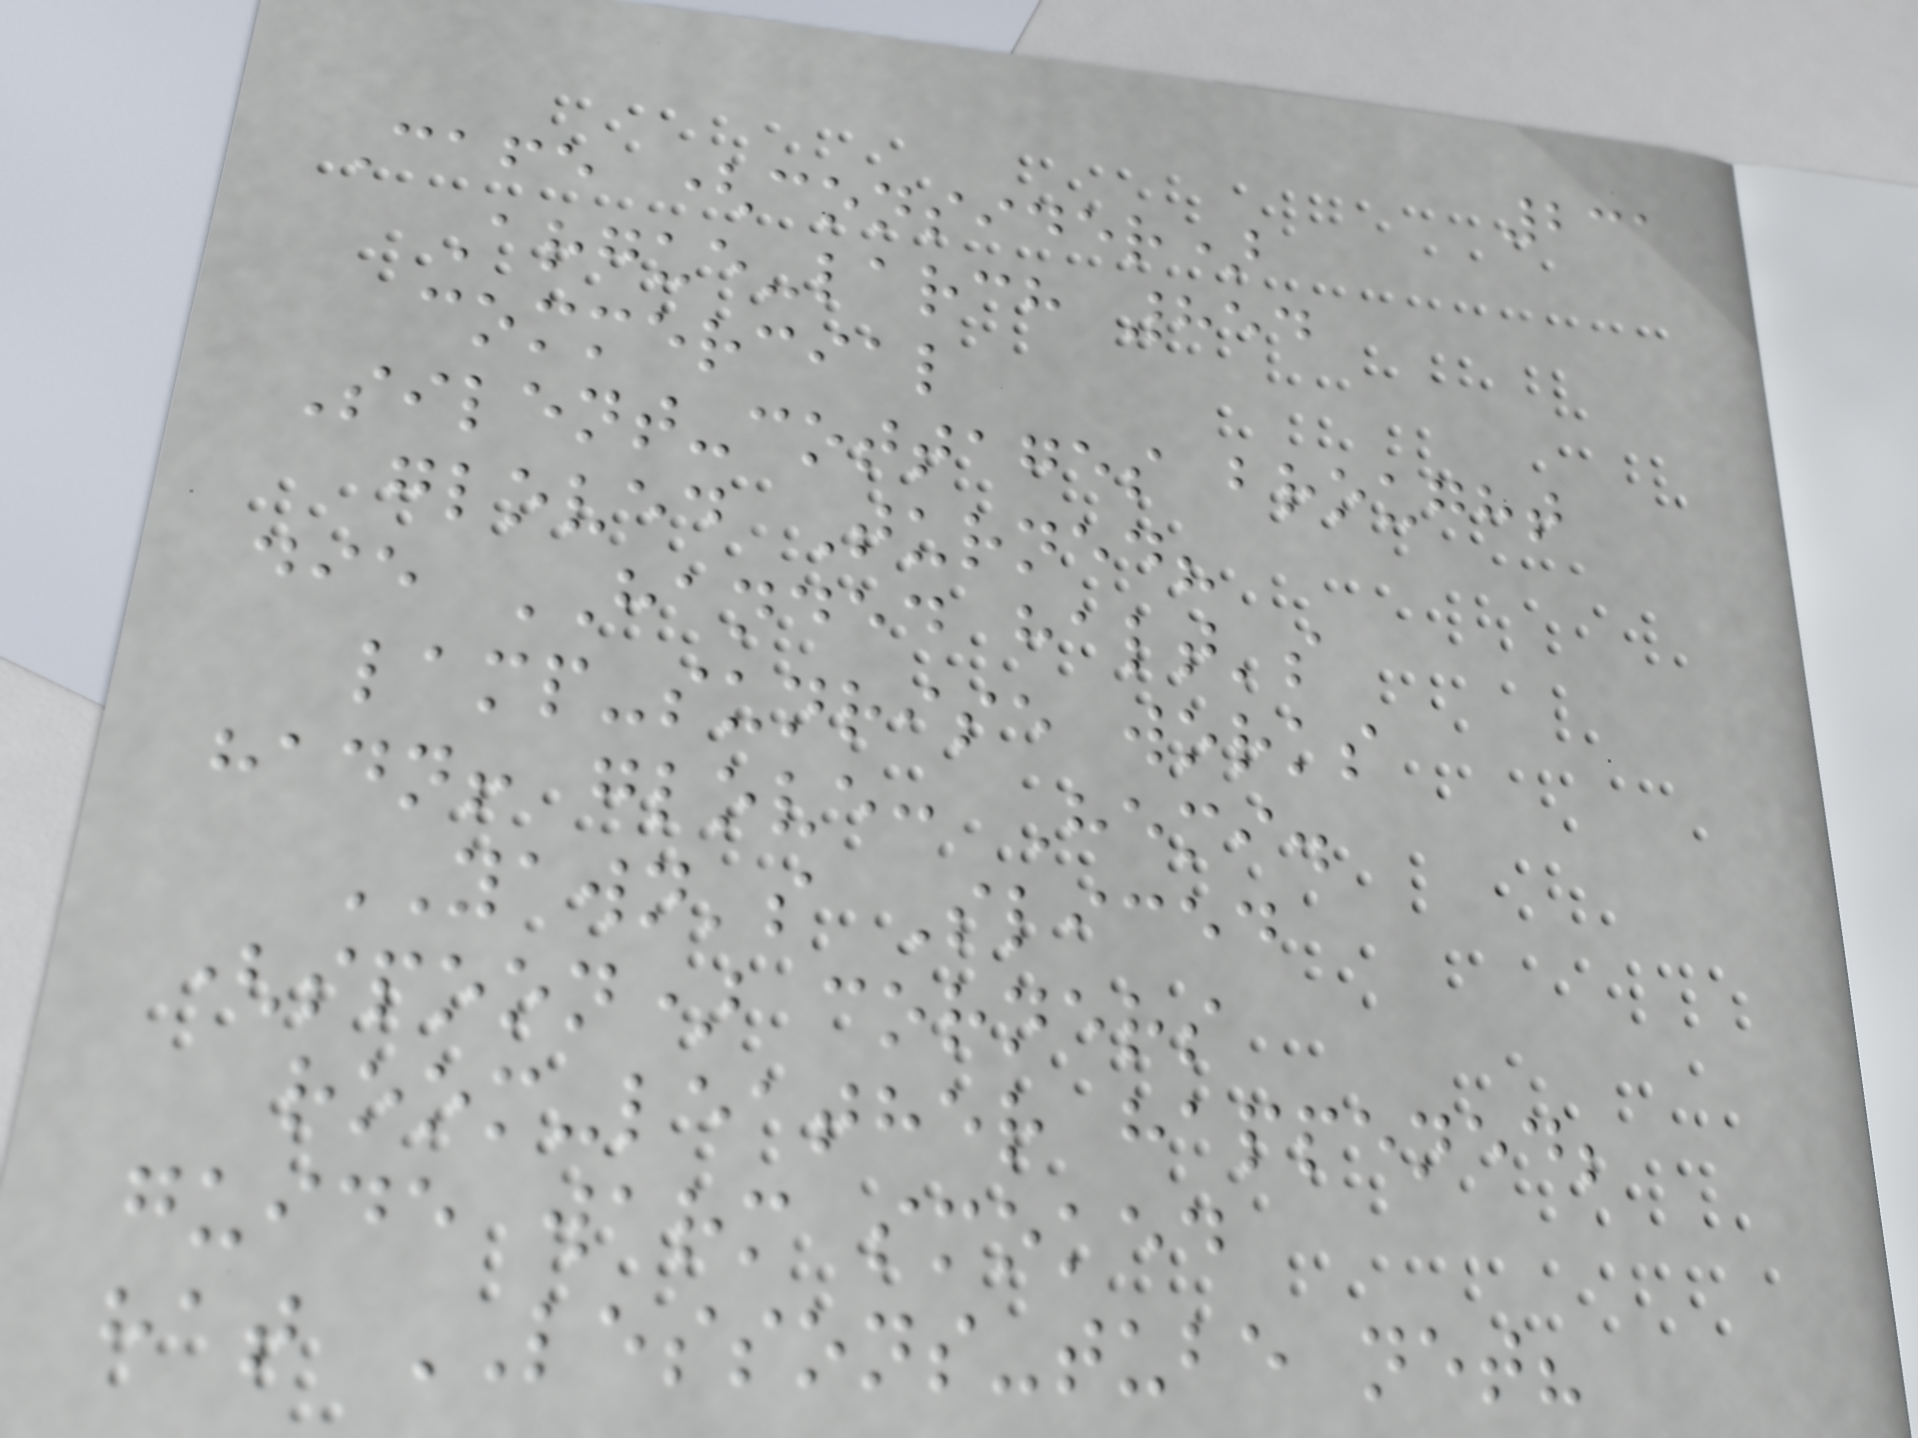231
Cafe (consider)
Argue-larch 854
commercial
Silent-cottages brought
gloved Turned?
die HANDED halt's
lamp-sunrise works
hadn! glove: Hemi.
YAWN's Sliced
(spoon) corners
room-leather happened;
guide warm smoked
hat LESSONS-tube net?
